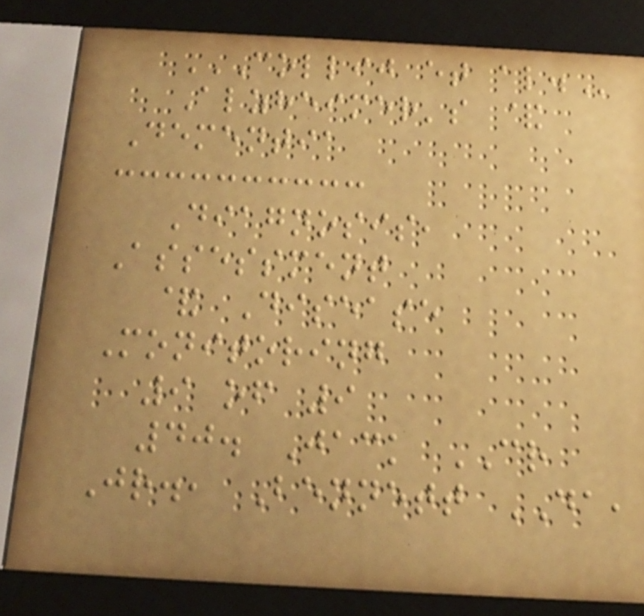COLLIJ ET AL.
Alzheimer's &
Dementia
Diagnosis,
Assessment
& Disease
Monitoring
9 of 9
40. Jack CR
Jr., Bennett DA,
